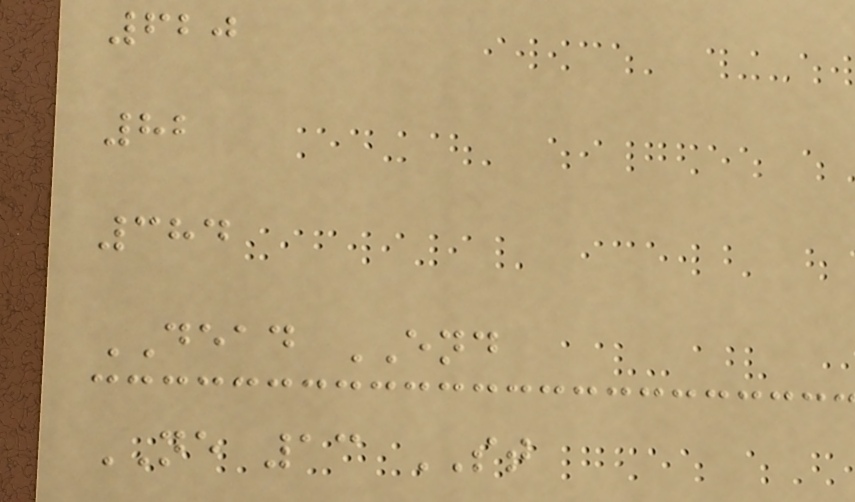620
82
384
DEAD END
NE 13 ST
